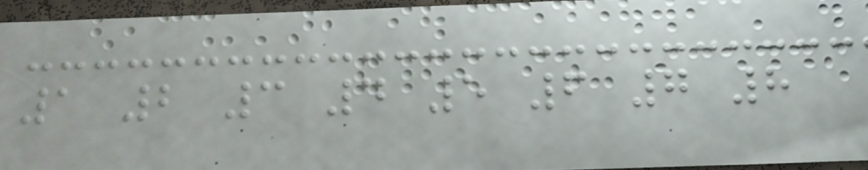1 2 3 4 5 6 7 8
